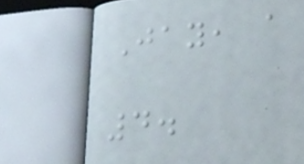Jay, a
4.
